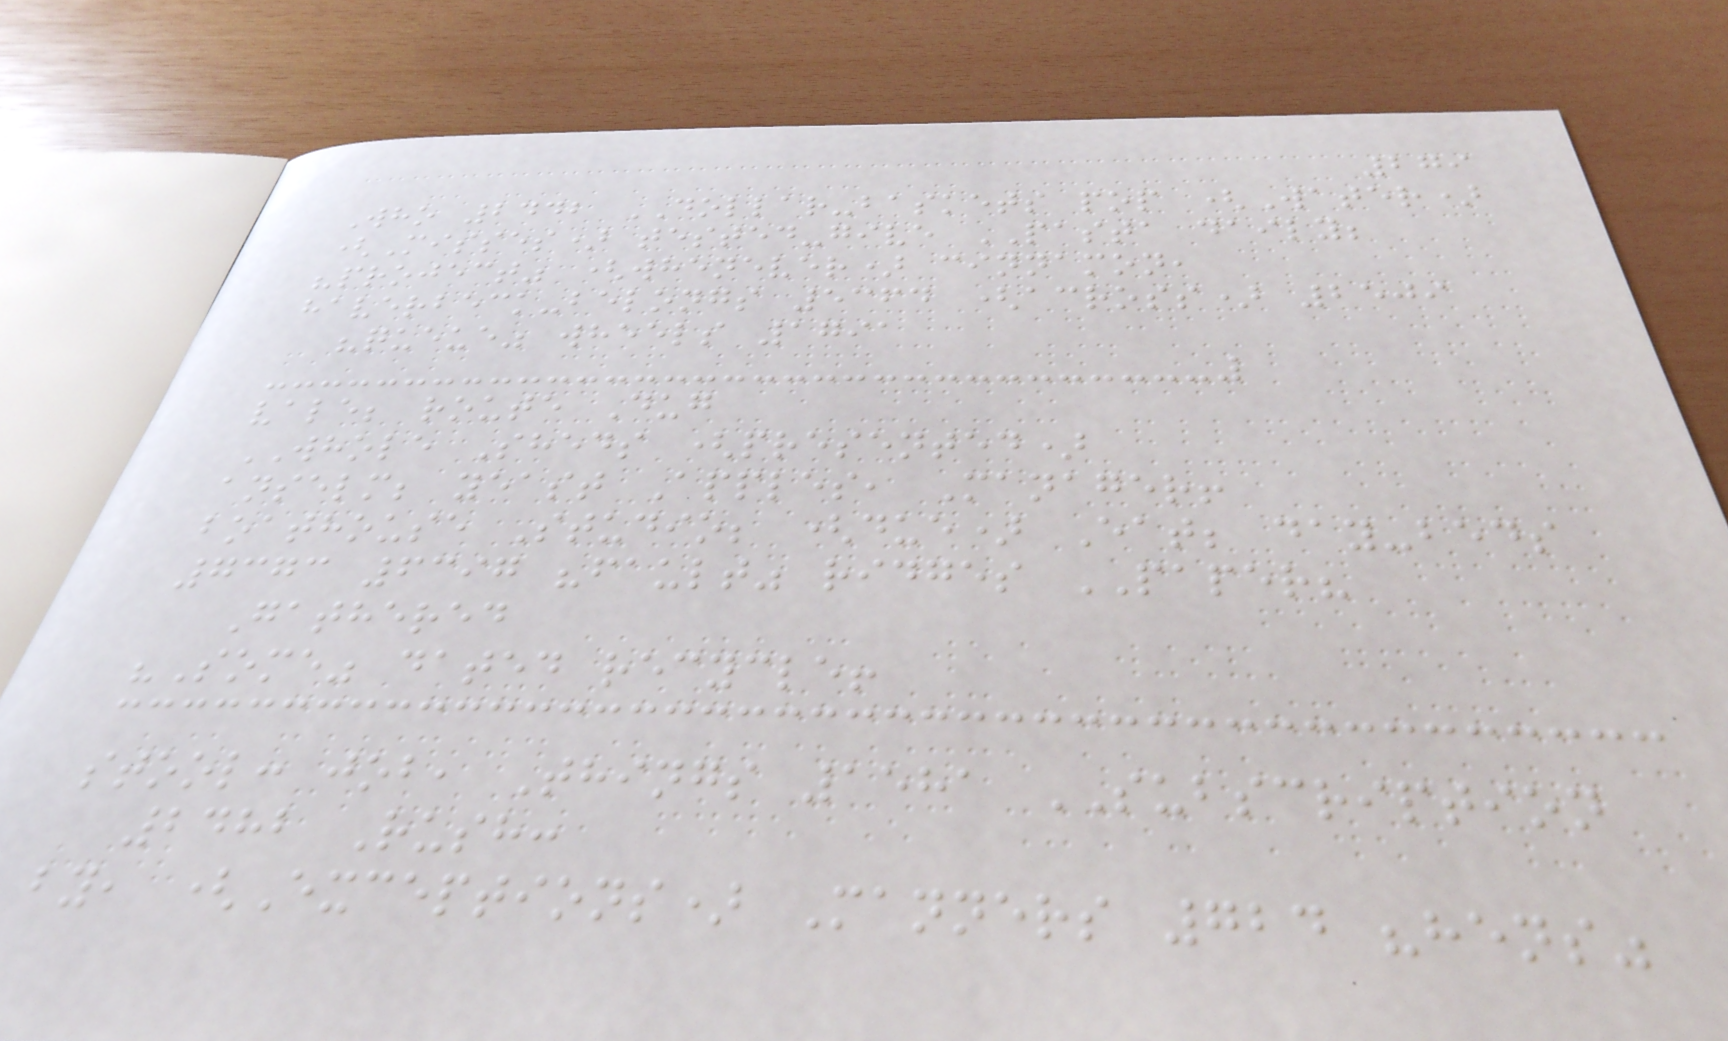279
Who 2442 DOLLAR-baskets pop (Water)
(Misses) tested-give PASTA daily;
"project" (whenever) cinnamon,
haverbeck-belongs 5364 (across) 2509
"queue" wheels 1791
vale; route Dug
WHOLE Sheds (presented)
anselm; yeast Apples, Manager!
boathouse Studio; (due) Eat; day-beds
7373 6397 "fault" ridges PAPER?
Gathered
"Some" dated recycle!
stool: job, Things 1581 SUBSCRIPTION
2482 Rush:
by, (Exceptions) Manners 724 "hens"
